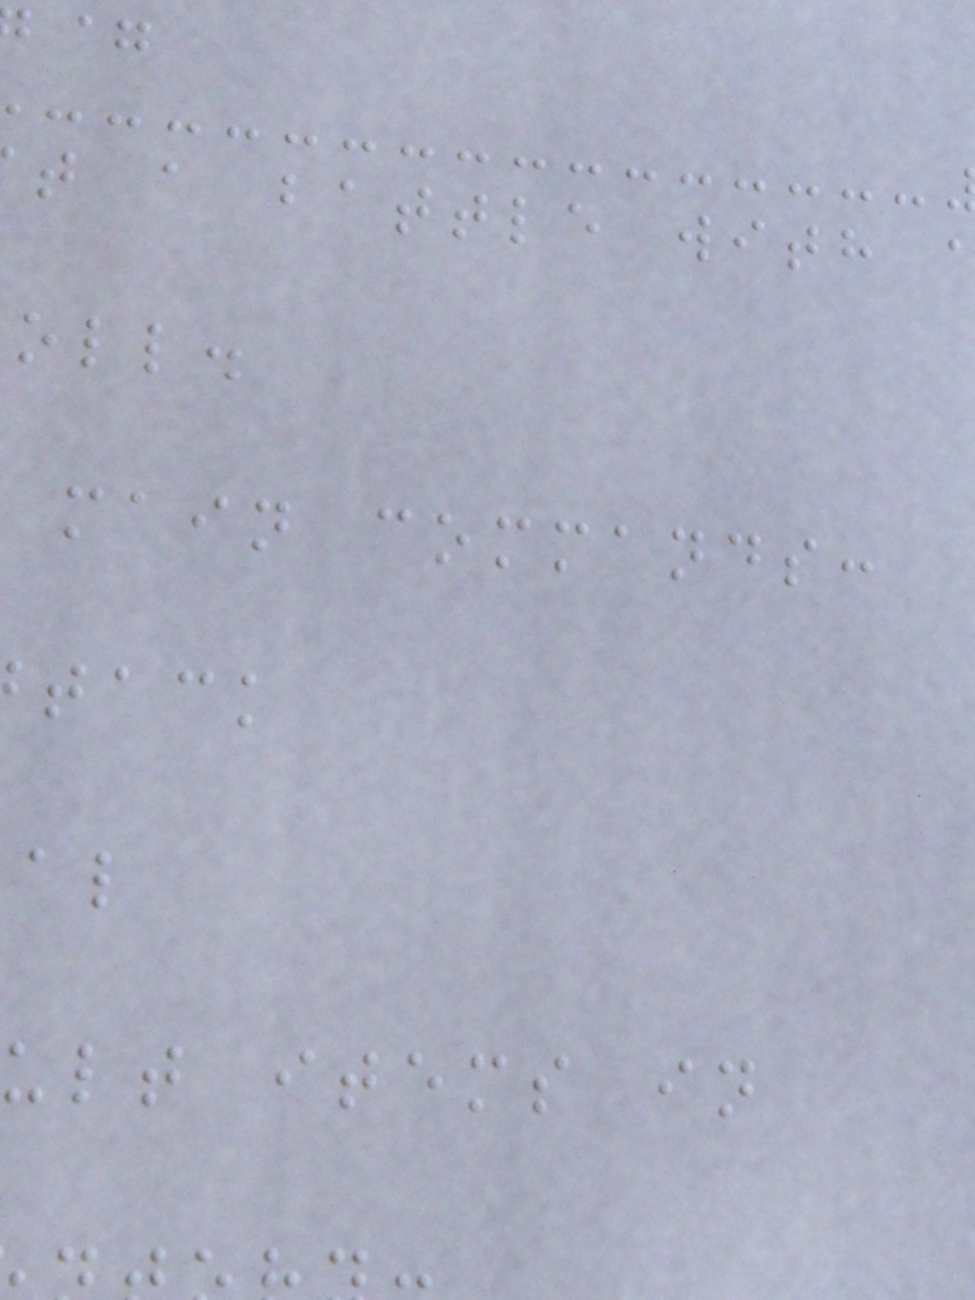t a battle with
oll.
main commands:
tack
ult items in
